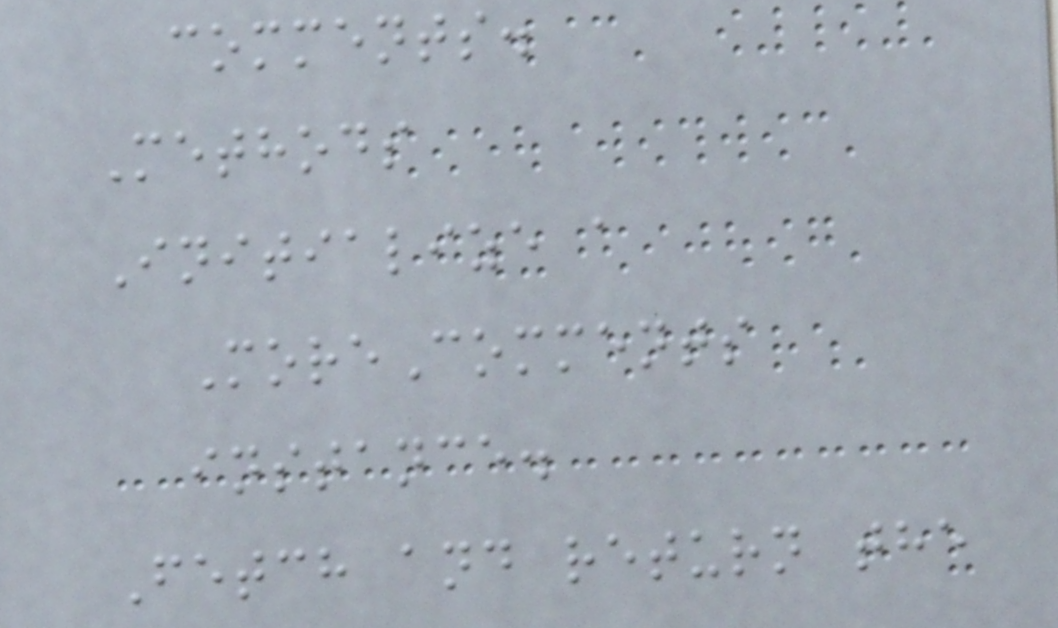comments.
Methods
Initialize a
MoreComments
instance.
Fetch and return the
